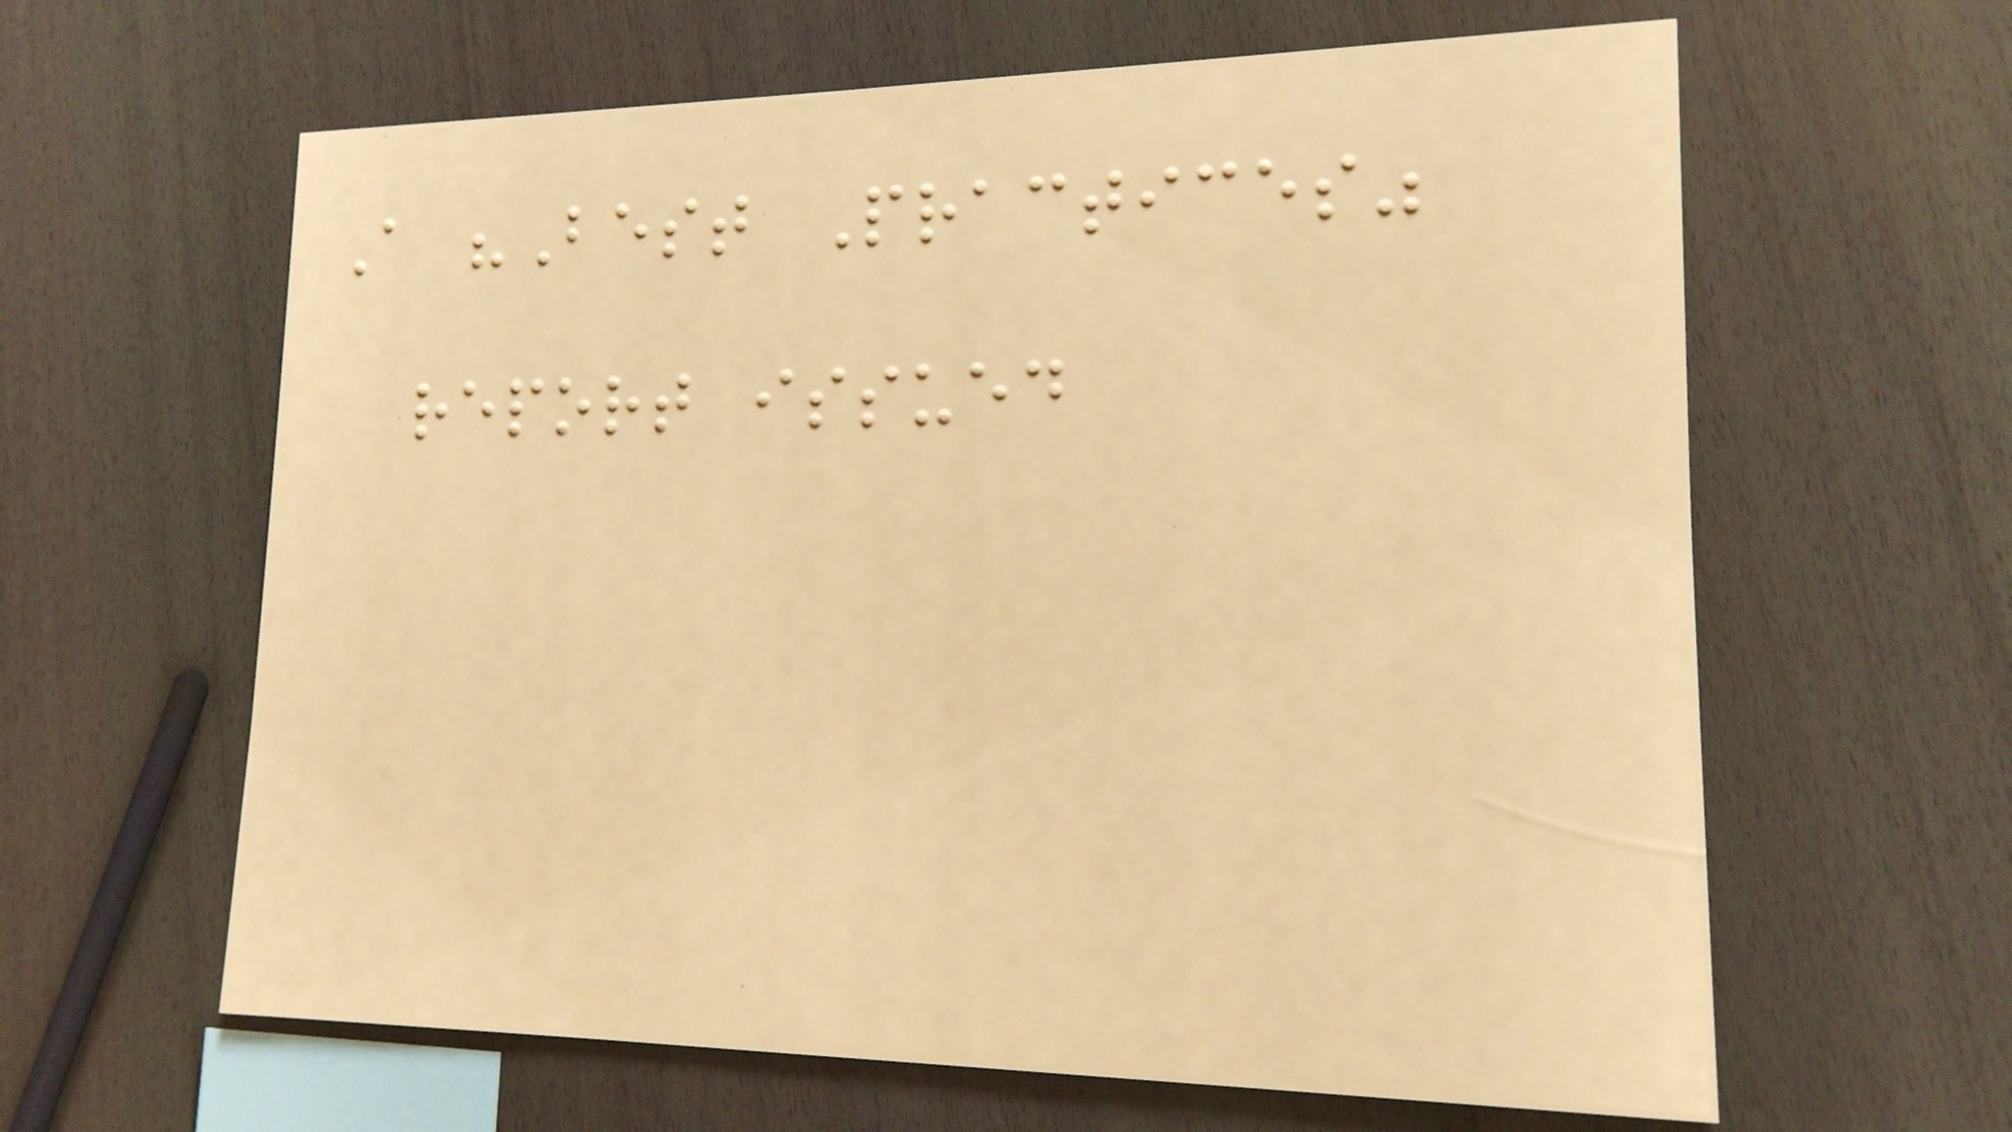A "Best Practices"
report issued
